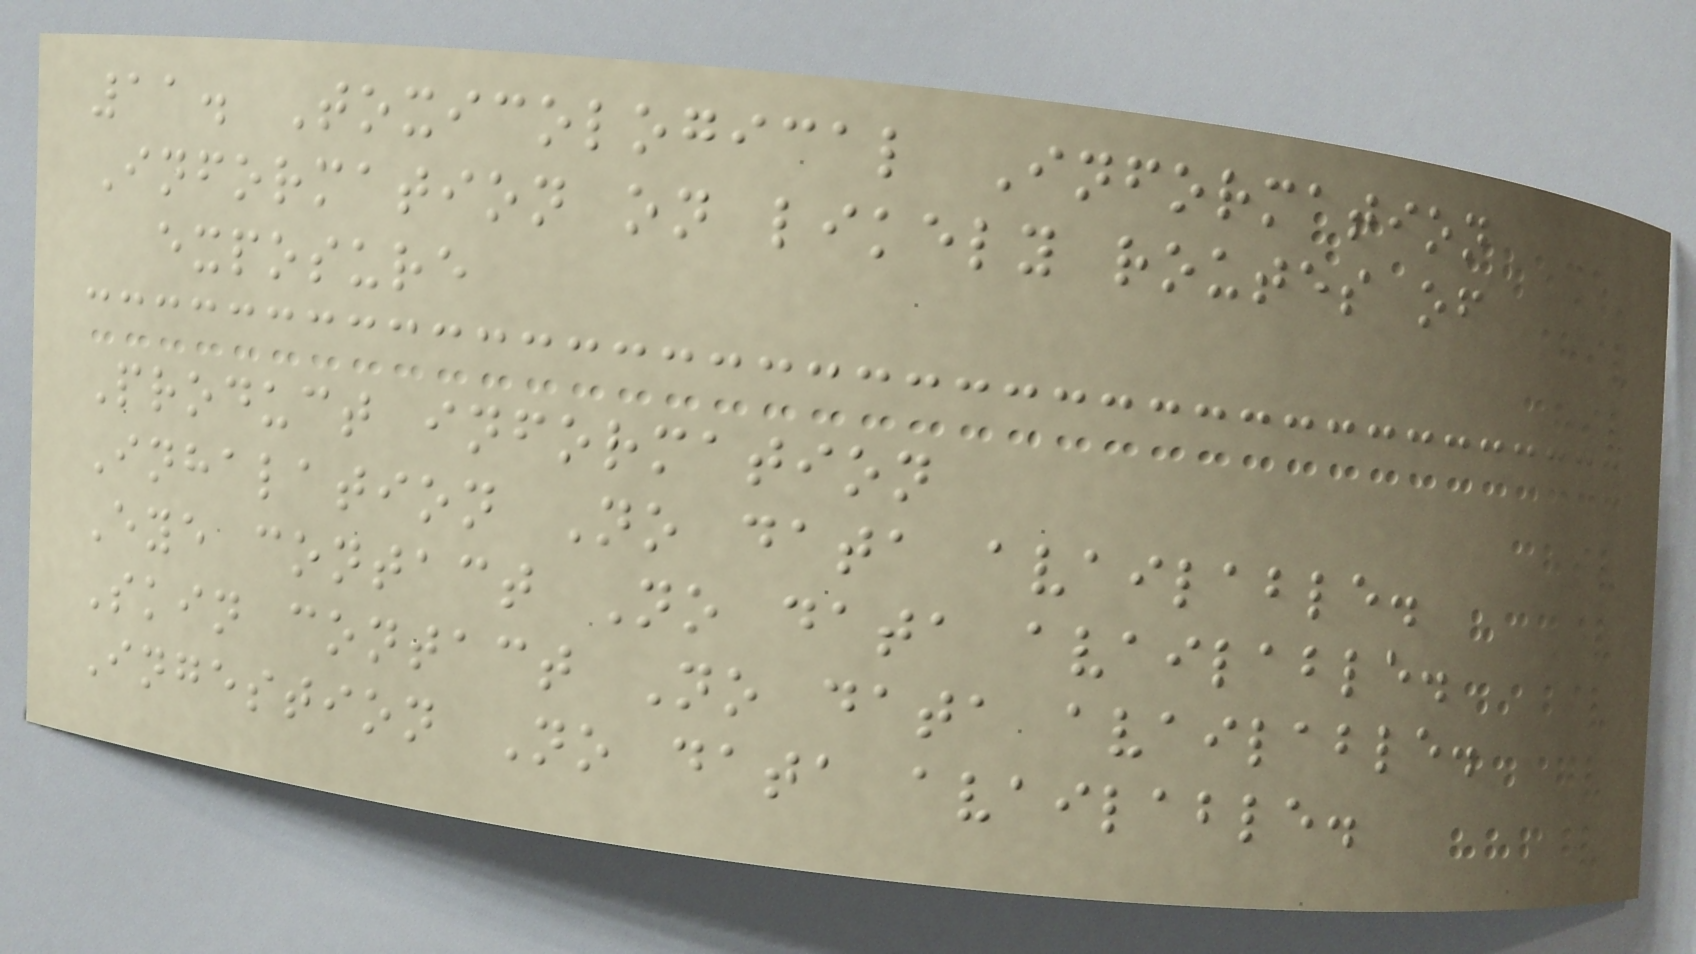11. Toxicological Information
Information on likely routes of
exposure
Product information
Inhalation No data available.
Eye contact No data available.
Skin contact No data available.
Ingestion No data available.
